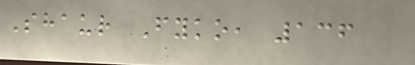Shaur Fyko, 136
